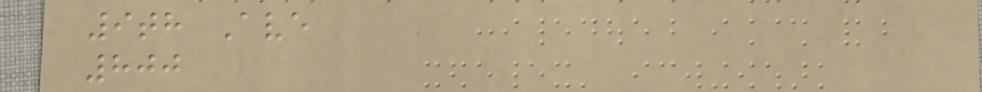9th Ave
800
